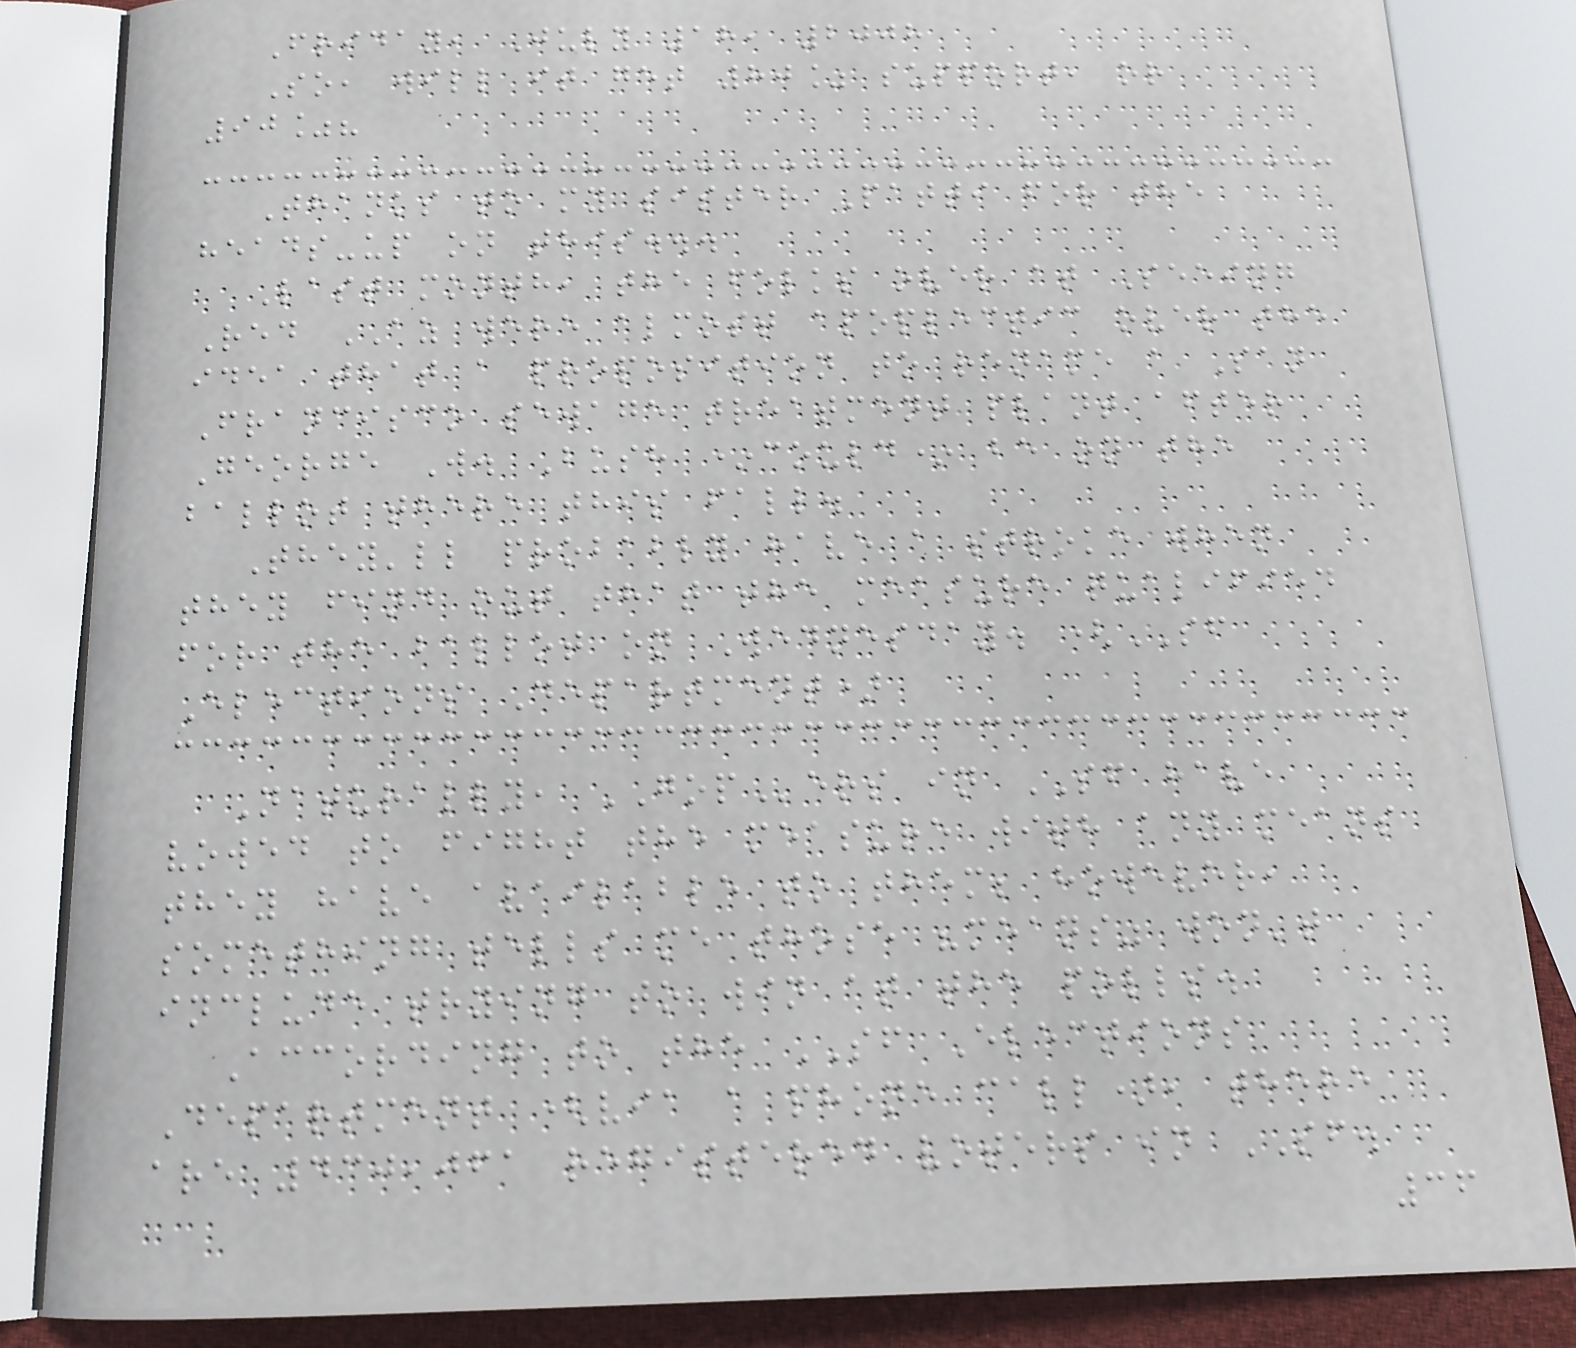Friday, July 18, 2008
So, will it get 80% support, or
90%?
Thanks to my sister Patti for the
heads-up on this...
Last month, the folks over at Seeing
Red AZ were almost apoplectic over the
idea that a proposition to rename a San
Francisco sewage treatment plant after
George W. Bush *could* be on the
ballot there this fall.
They'll probably have a stroke when
they find out that the measure qualified
for the ballot on Wednesday. (SF
Elections Department)
Naturally, GOPers in SF have
vowed to fight the measure with any means
they have available to them; however,
something tells me those "means" won't
include trying to win at the polls.
According to the SF Elections
Department (via a phone call), there
are 430,061 registered voters in SF.
36
